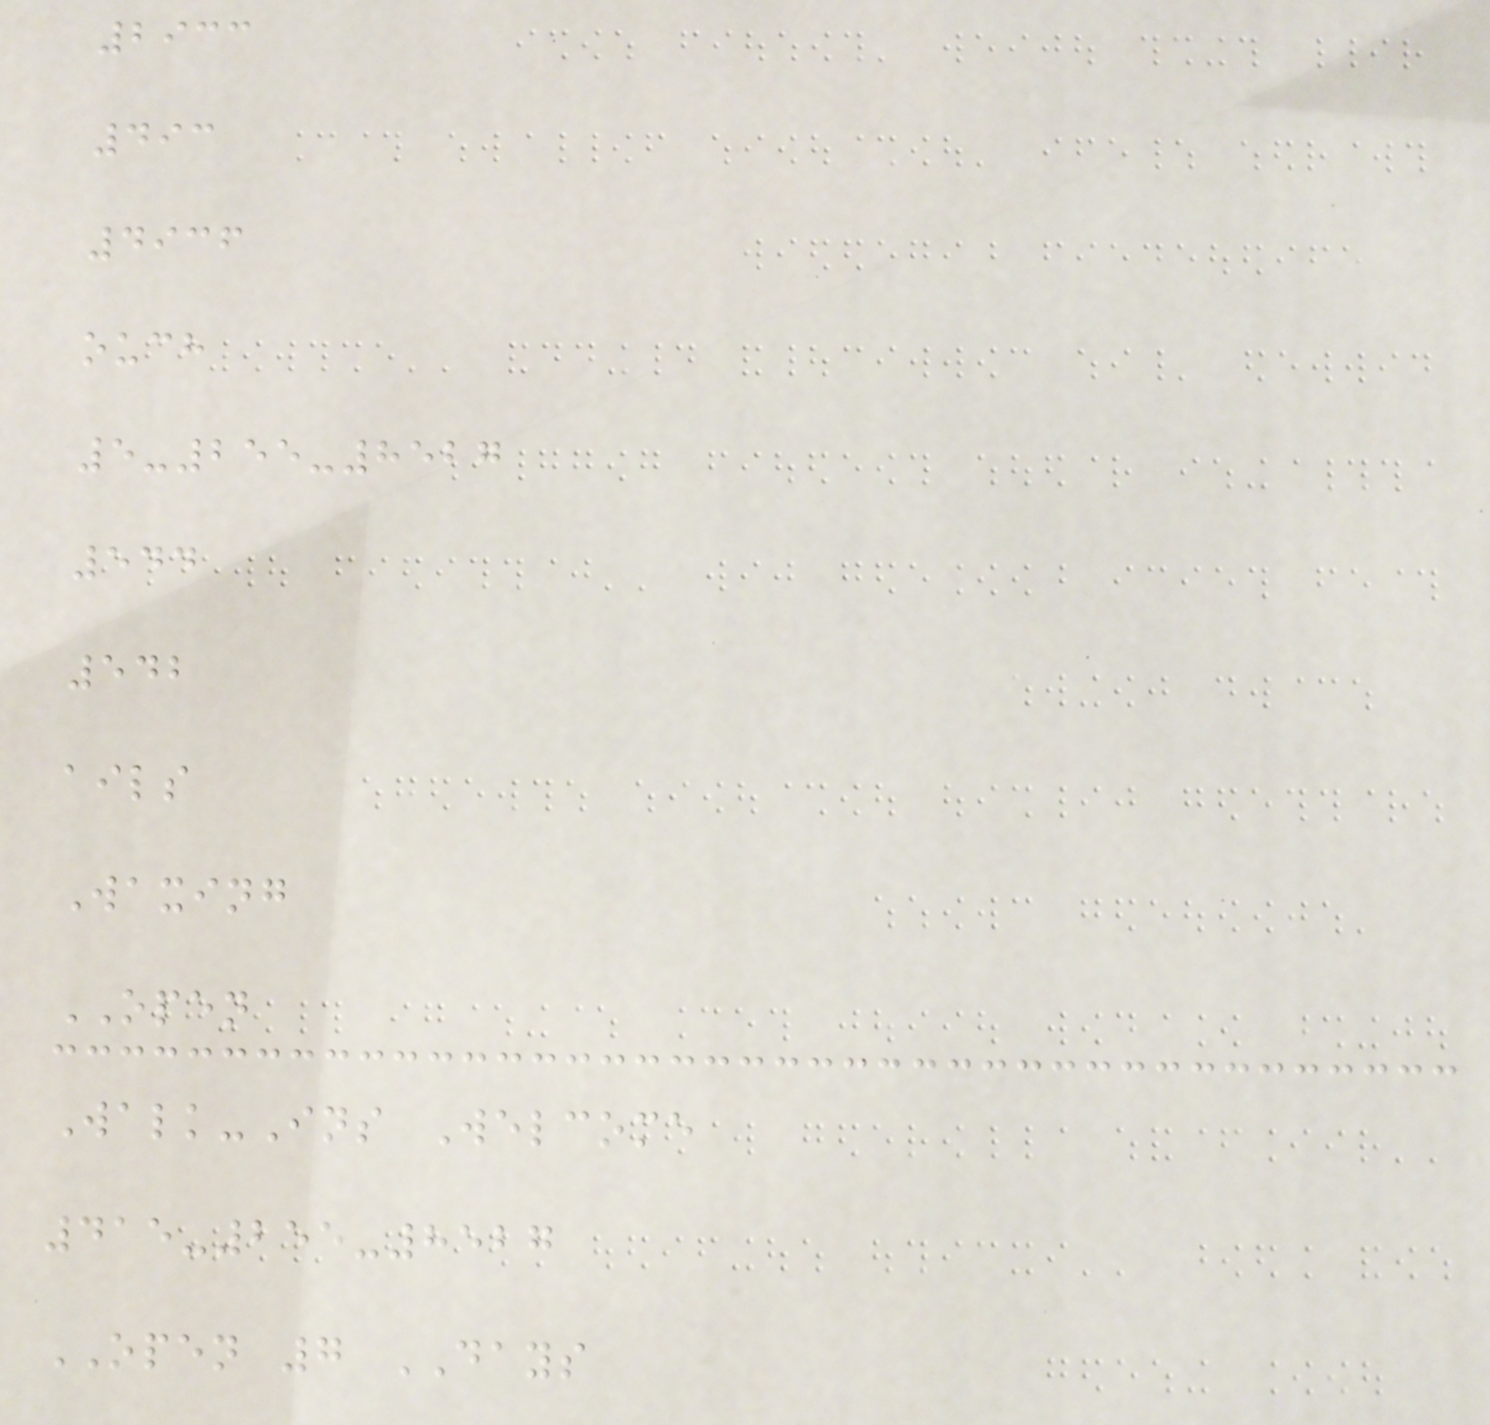2933
493
4936
ouch
5-255-8527
544
542
ails
Waxing
OPEN
Walk-Ins Welcome
415-255-8527
OPEN 7 DAYS
